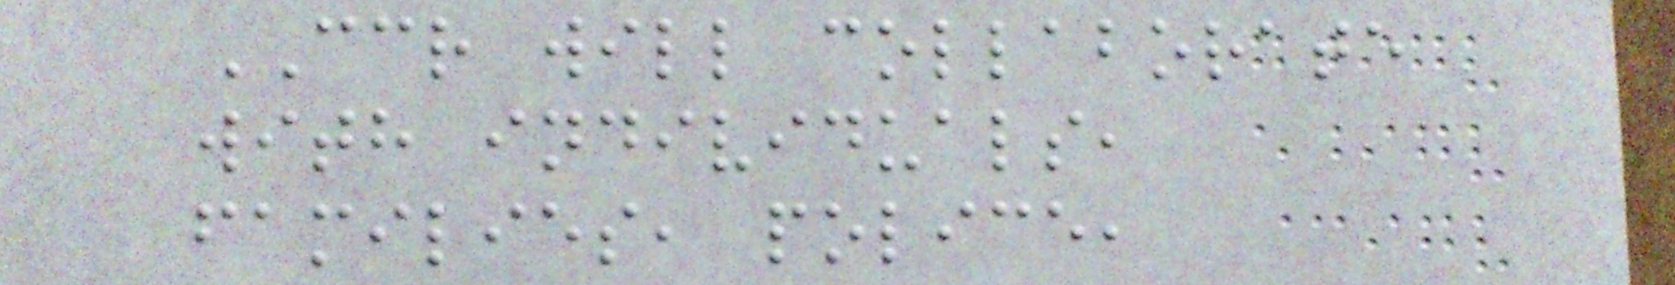CCR will collaborate
with individuals,
families, police,
